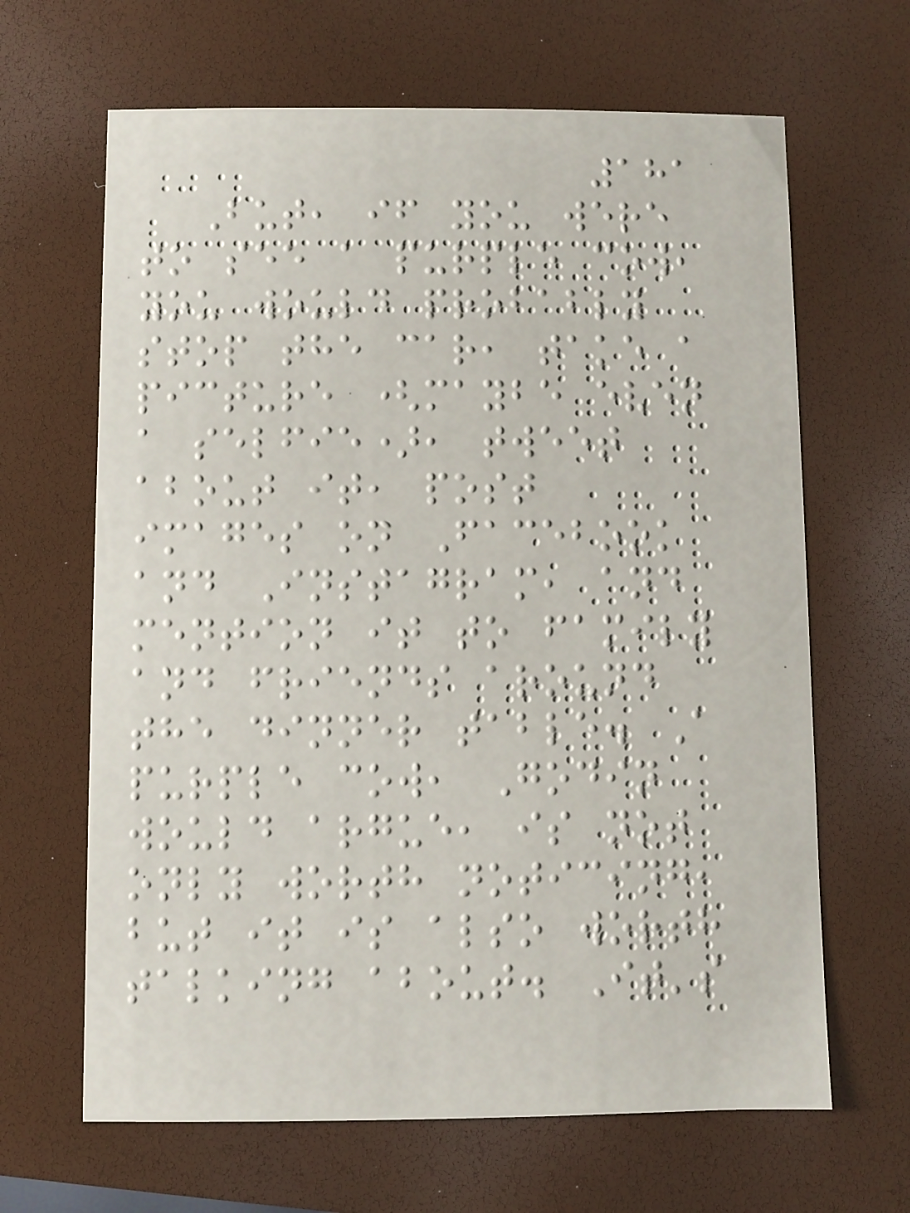181
But, if you were
to see a purple cow,
you would probably
stop the car, take a
picture (maybe even
a selfie), tweet
about it, post
images on Facebook
and Instagram, and
mention it to family
and friends around
the dinner table. A
purple cow, Godin
would argue, is not
only worth noticing,
but it is also worth
talking about. It's
